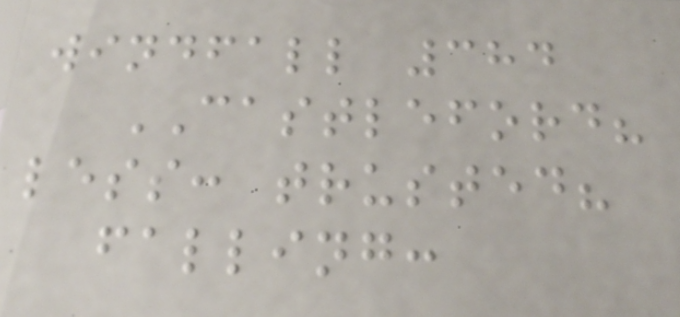windfall 384
CASTLEFORD?
less: trusted?
falling:
